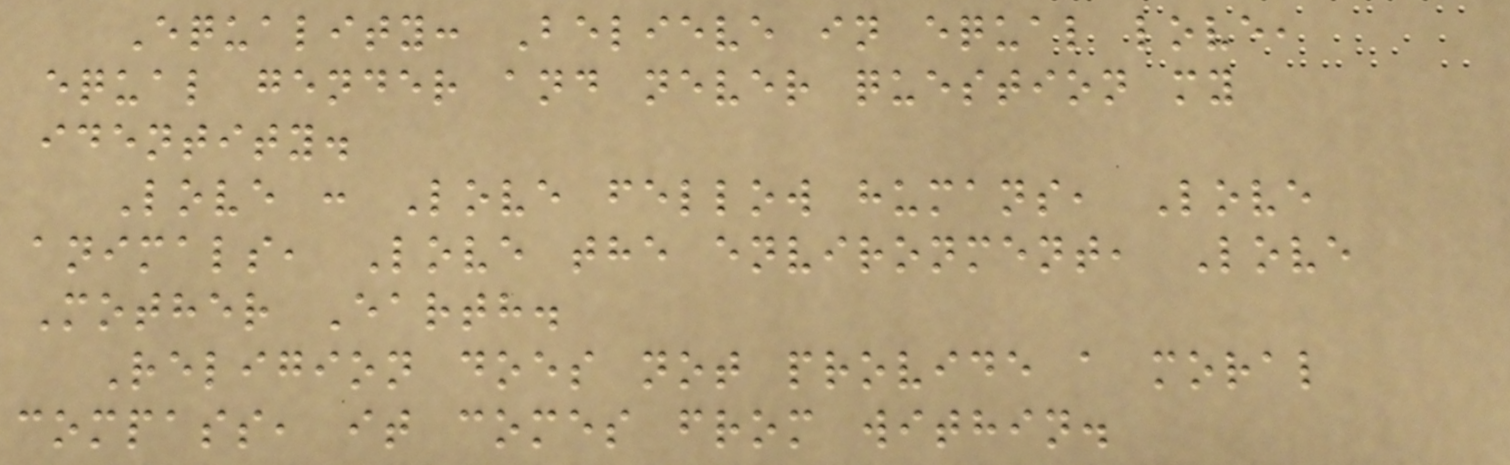Equality: Believe in equal love,
equal gender and never question my
identity.
Love : Love fellow humans, Love
animals, Love the environment, Love
Mother Earth.
Religion does not provide a moral
compass, it comes from within.
